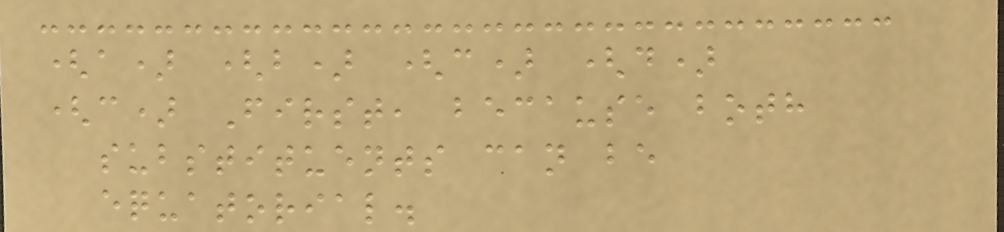(a) (b) (c) (d)
(c) First, because both
substituents can be
equatorial.
